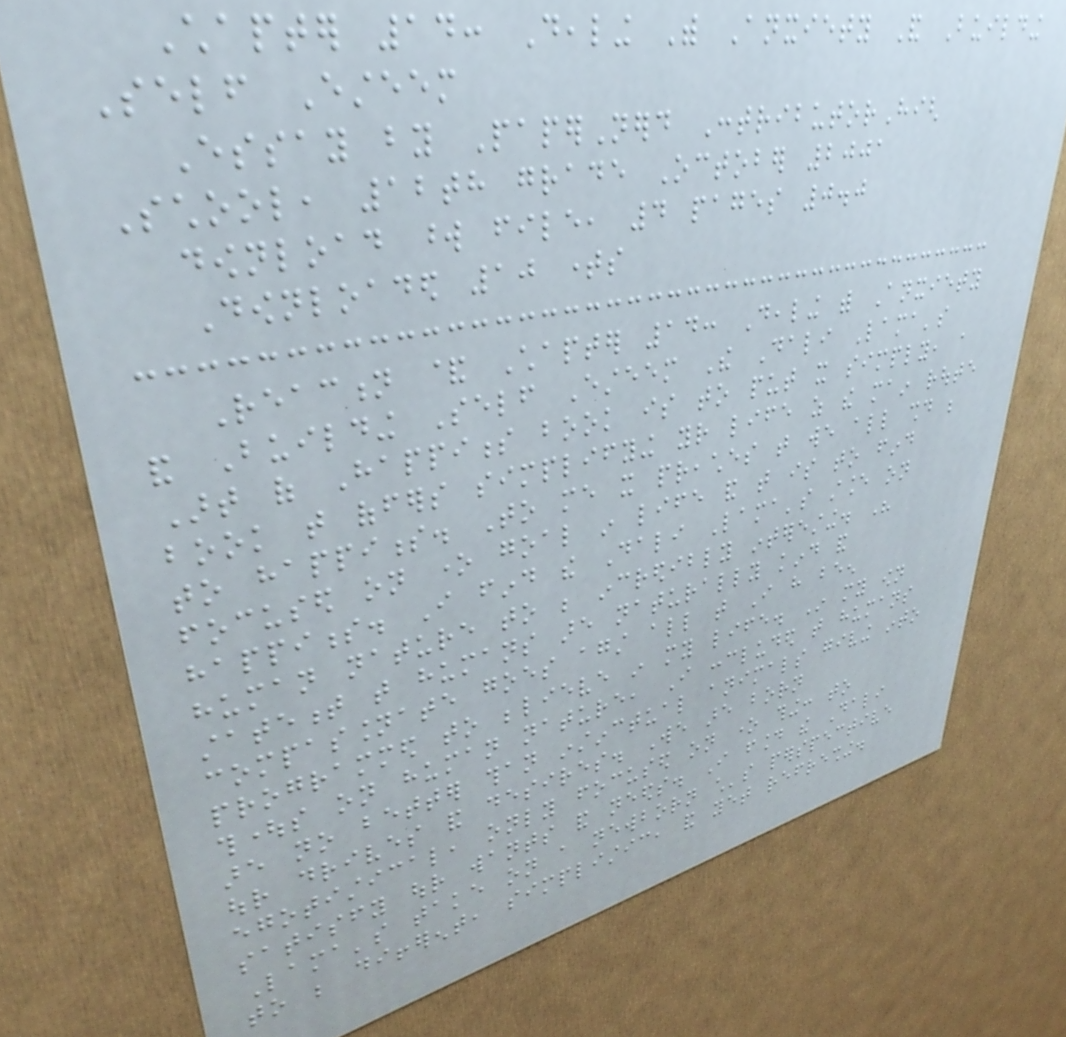Chapter 14: Dealing With Anxiety And Building
Self Esteem
Essay by PaperNerd ContributorHigh
School, 12th grade October 2001
download word file, 4 pages 0.0
Downloaded 10 times
Reaction & Chapter 14: Dealing with Anxiety
and Building Self Esteem The Dali Lama's
Art of Happiness book is to put it simply, a
book that offers simplifying your life as the main route
to happiness. To me it preaches that we all should be
focused on one goal in life and that is to find
happiness. I find the Dali Lama's stance on
human nature to be incredibly interesting. His
statement that humans are naturally kind and
compassionate goes against all that I have been
programmed to believe in my life. In my own
thoughts on human nature, I concluded that humans
are no better than instinctual animals giving into
our drives and desires. We are born
egotistical, only focused on one thing: to
satisfy our wants and needs. I found the Dali
Lama's take on a newborn child's perspective
to be different, simplistic, and yet refreshing.
